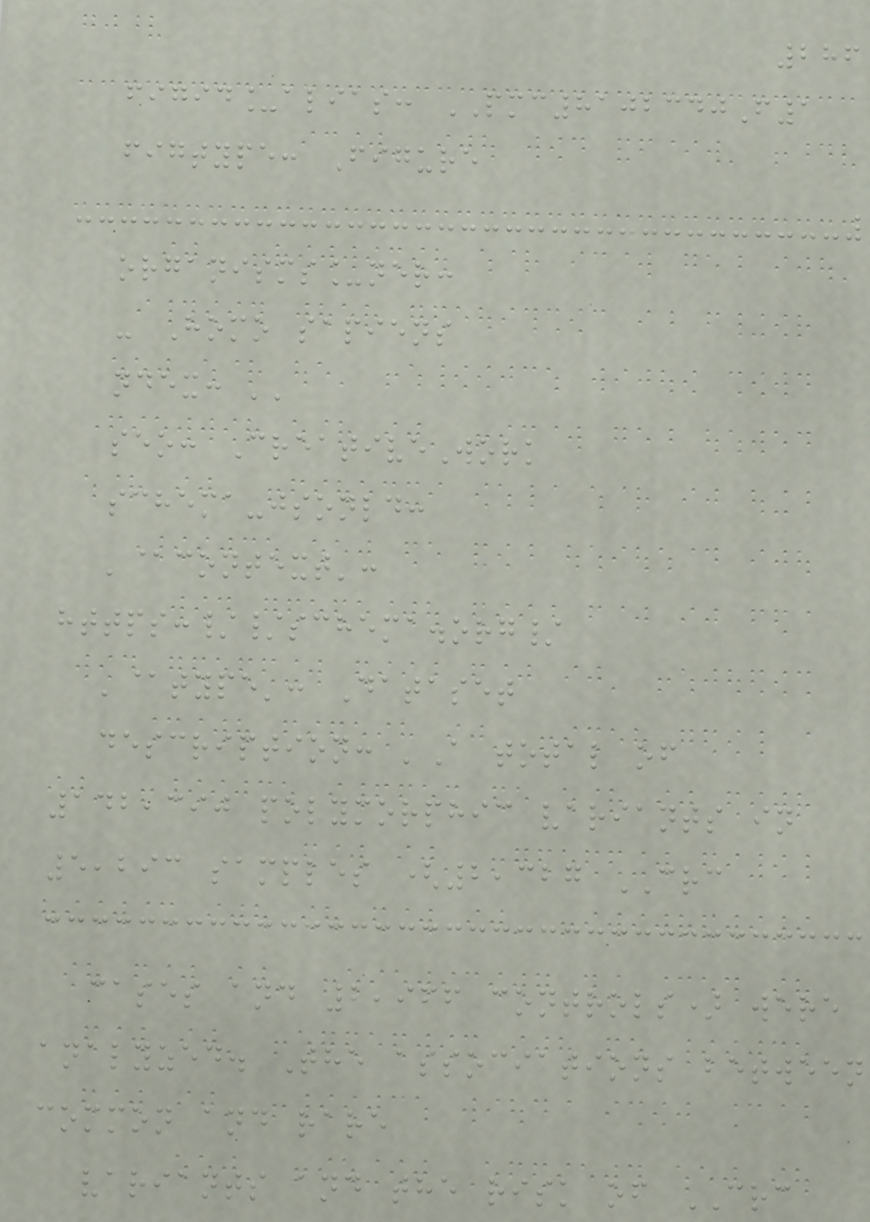286
figid_alias: PMC8102340F1
figtype: Figure
organisms_ner:
- Homo sapiens
ndex: ''
seo: CreativeWork
schema-jsonld:
'@context':
https://schema.org/
'@type': Dataset
description: 'A total of
142,390 polymorphic variants in
5,293 samples (2,327 CRC
cases and 2,966 controls) were
analyzed. The associations between
common and rare
variants and the risk of CRC
